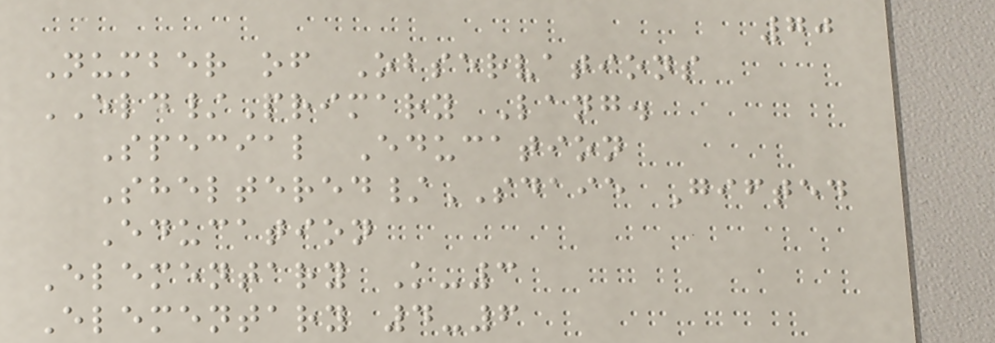70
Number of Observations
ELD/Primary Lang.
Special Education
Sheltered/SDAIE Gifted
Education
Elementary K-3
Elementary 4-6
